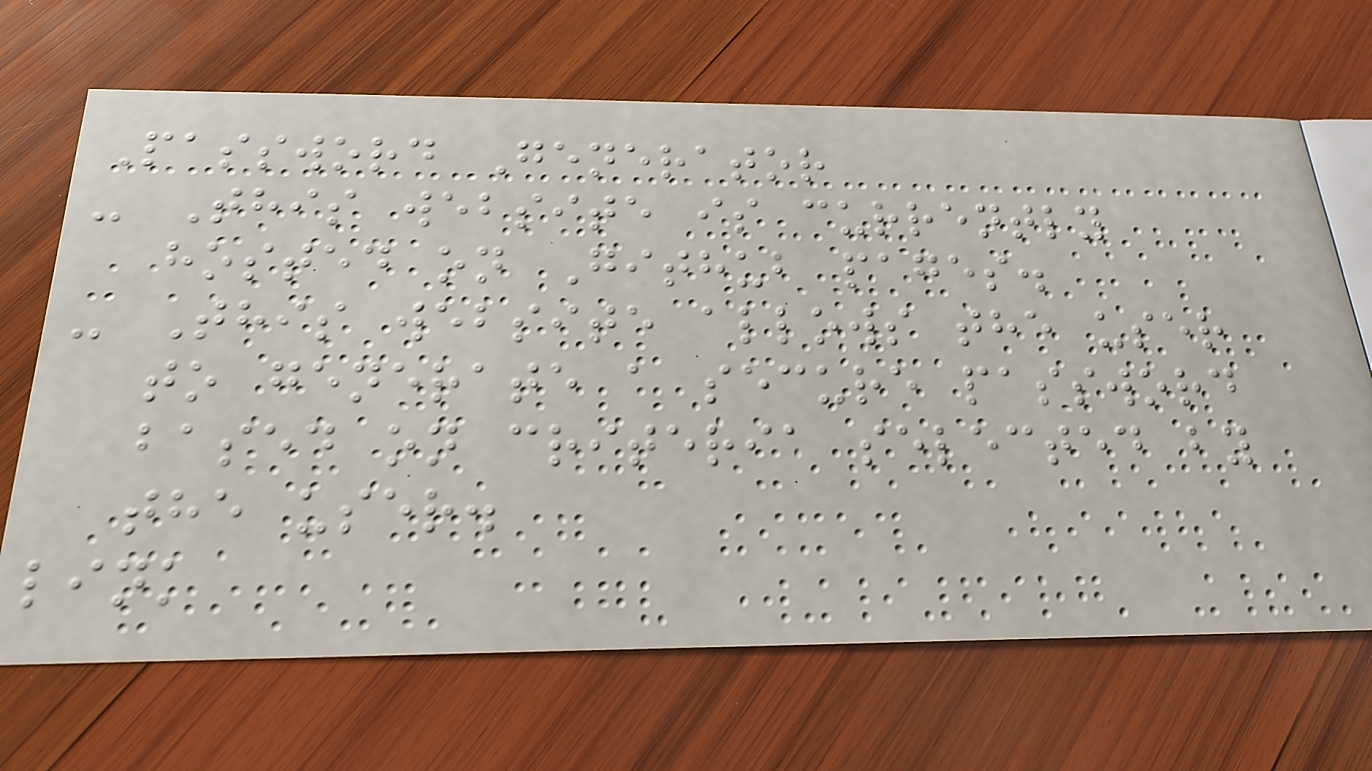Password Generator
- This website is currently
hosted on Github pages.
- This website allows the user
to generate a secure password
based on criteria selected by
the user.
link
